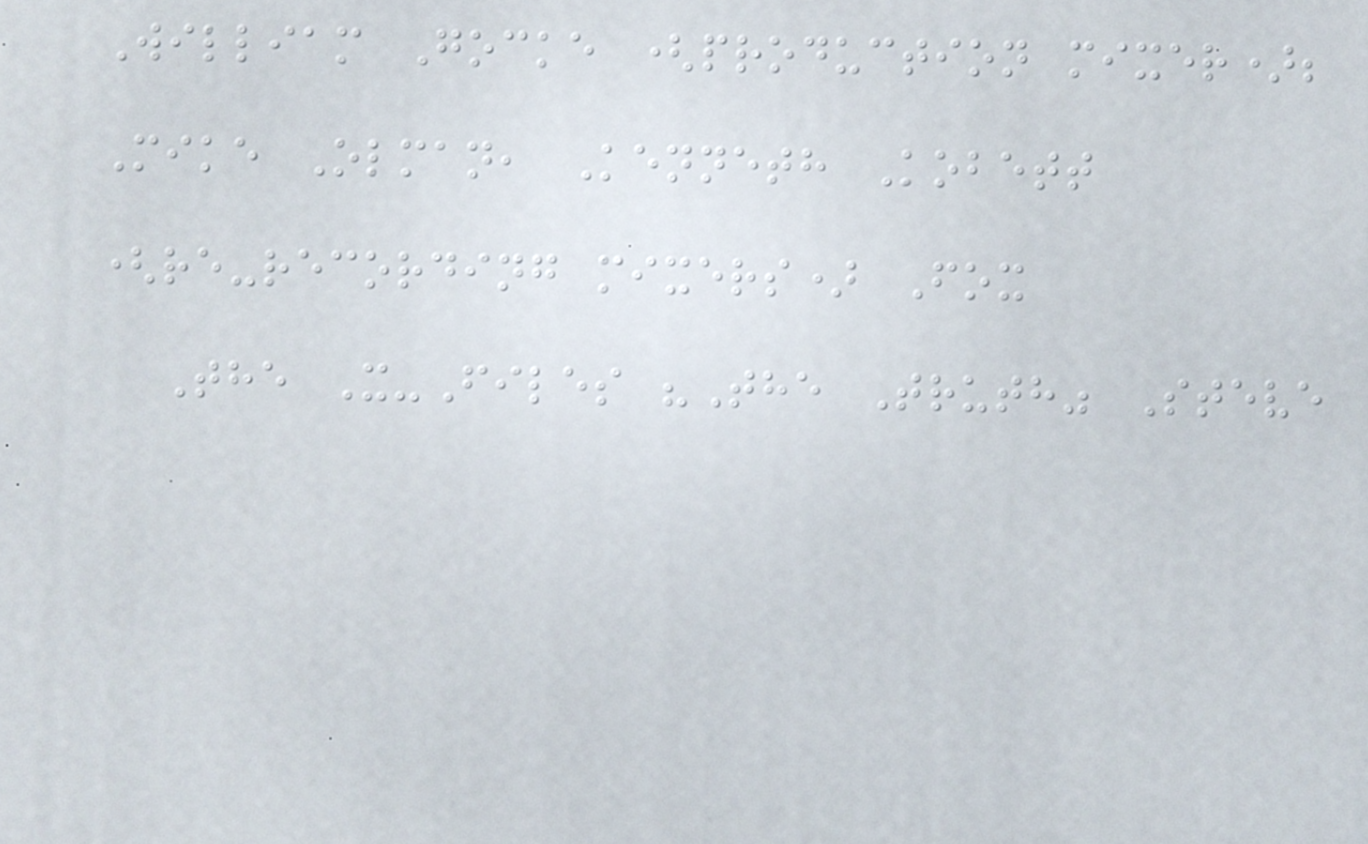William Gocke (production mixer);
Mike Olman, Kenneth Kobett
(re-recording mixers) Fox
The X-Files "The Truth" Steve
